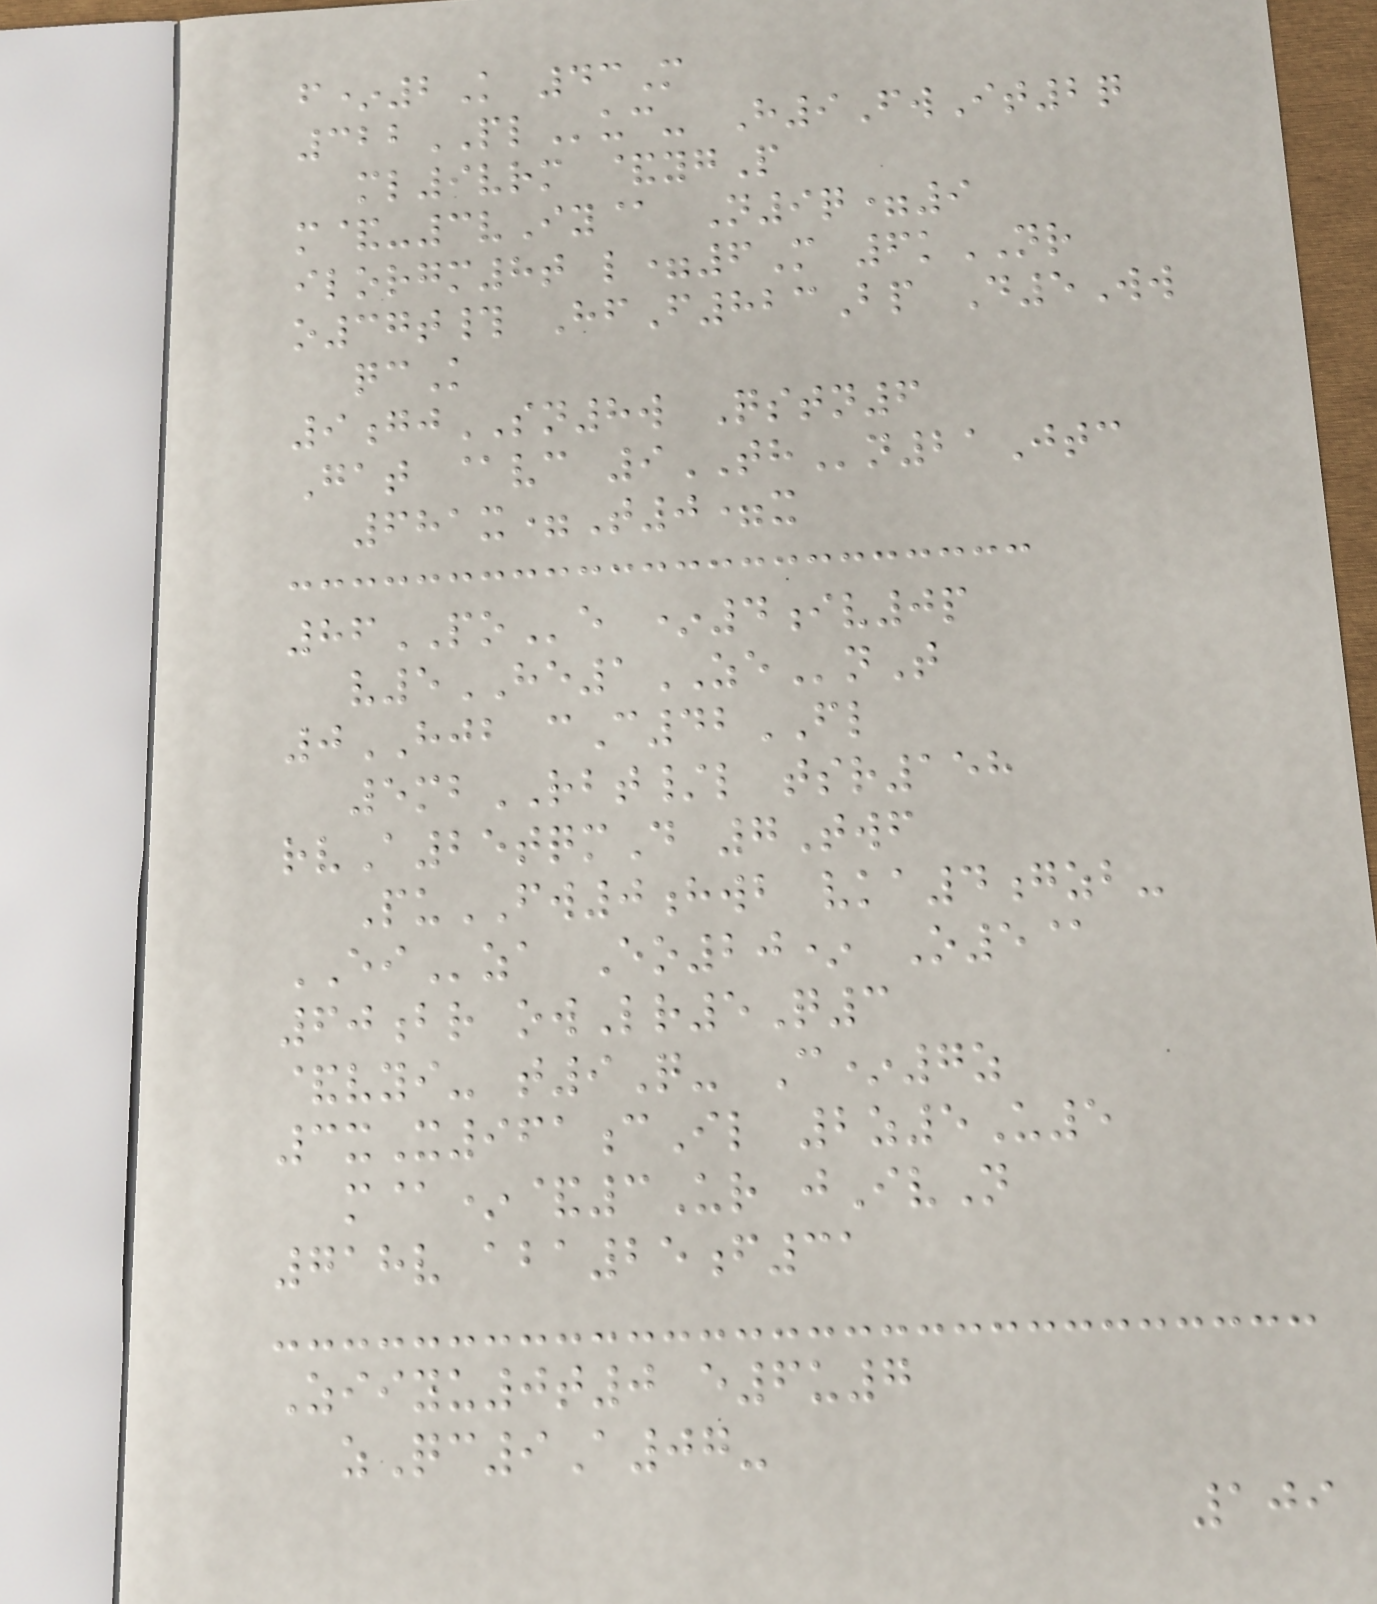f*2K 43M
322PLuc- H9FwIt2q
ml9vrm &ygP
m&-3vIy@ N9q=9
ilorgm8t l=6M 6kNR
o37t# HfF823Bp D5Ww
qcK
9gjSN8w Qstn6
Gat @vc 9THn21Jtc
681x=T0=x
86POe *4iv0p
v5HE1ZEnT
0HJB cC42FL
5mbRBT/l tsr158
rvA25tqmD 7Twf
PuFW0hwb vka4gzb-
EIza Eo20* O5@
60br owLr5Q3
&vyi- t9Q- C*7z
3xX961cIl 2z5U5
m@*&3Ur jIvN
718v aba25f31
Ziiyu0t0 e6u7
zQc9A07-
109
